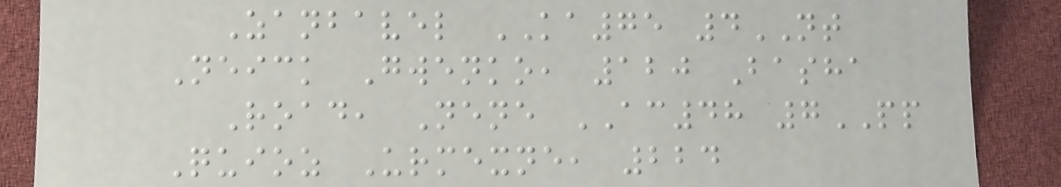Zanbavel KA75 4NT
Neick Gwenko, 120 Basha
Road, Nene AC48 7PP
Quioz Urmexne, 224
